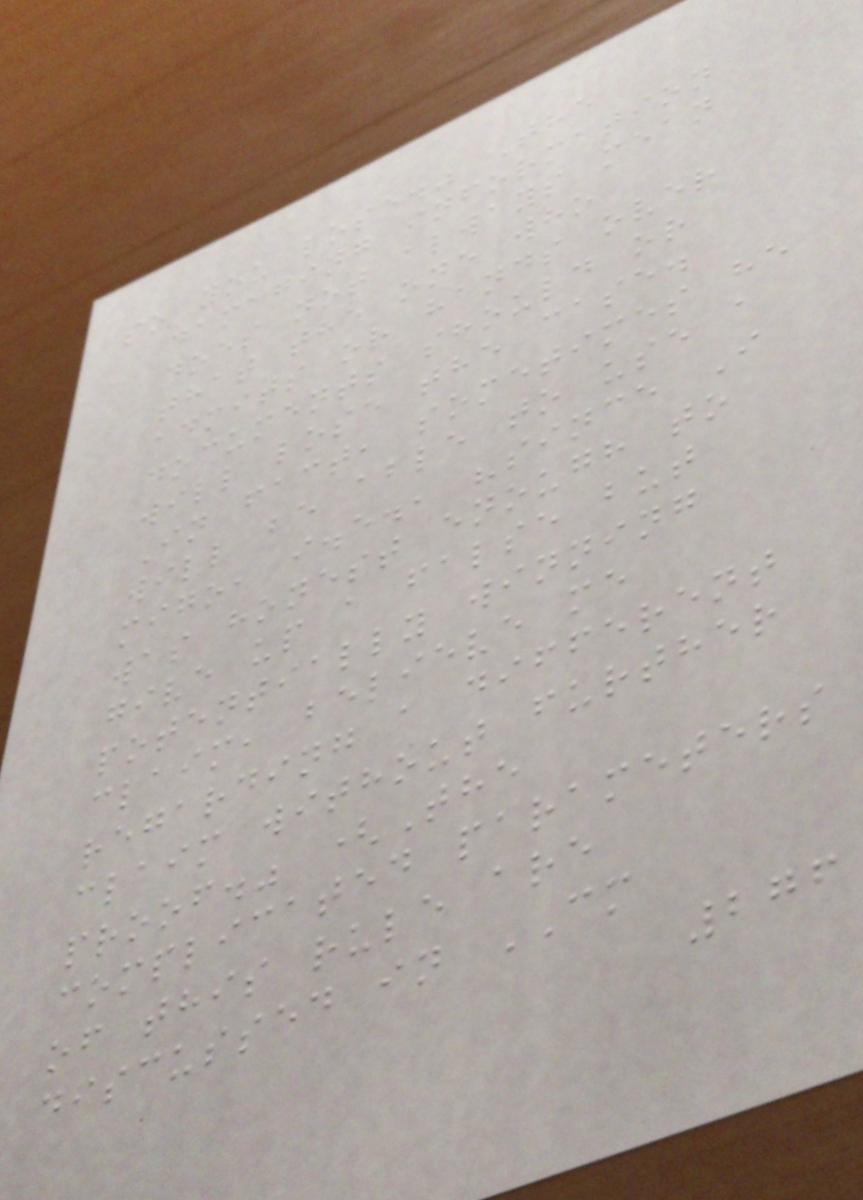so you lose." The
damaging information
does not always mean
that the one who
admits or hands over
documents should or
will lose the case.
In fact, sometimes he
will be able to use a
migo, i.e., "since I
was honest enough to
give up a false but
potentially winning
claim, believe me
regarding a different
claim without further
proof." (The
complicated parameters
of this rule are
discussed in CM
276
